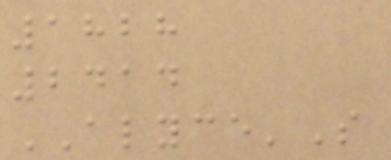1828
2414
ALYCE'S
